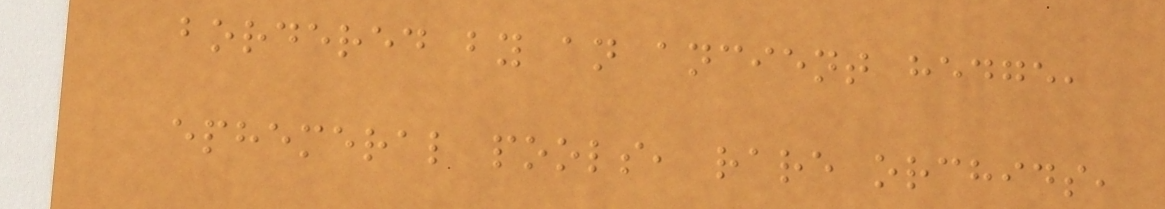bordered by an ancient hedge,
ephemeral pools, rare orchids,
